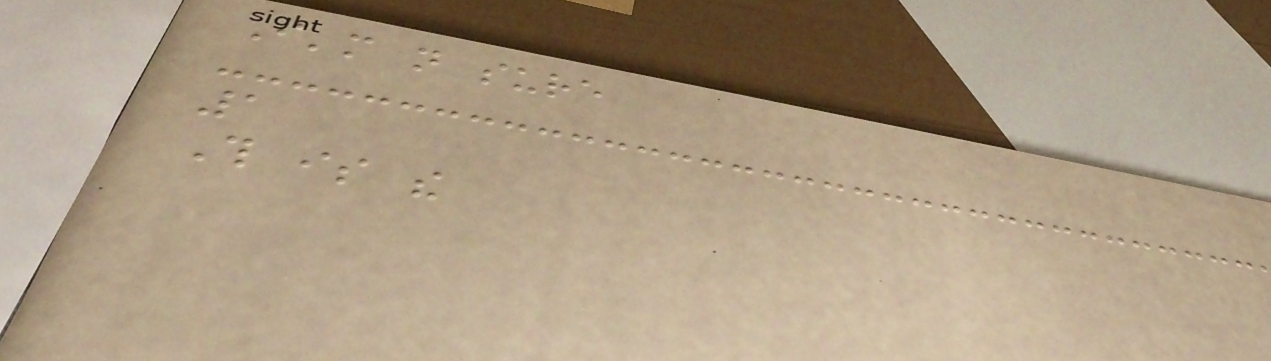I'm not sure
1
This is the
